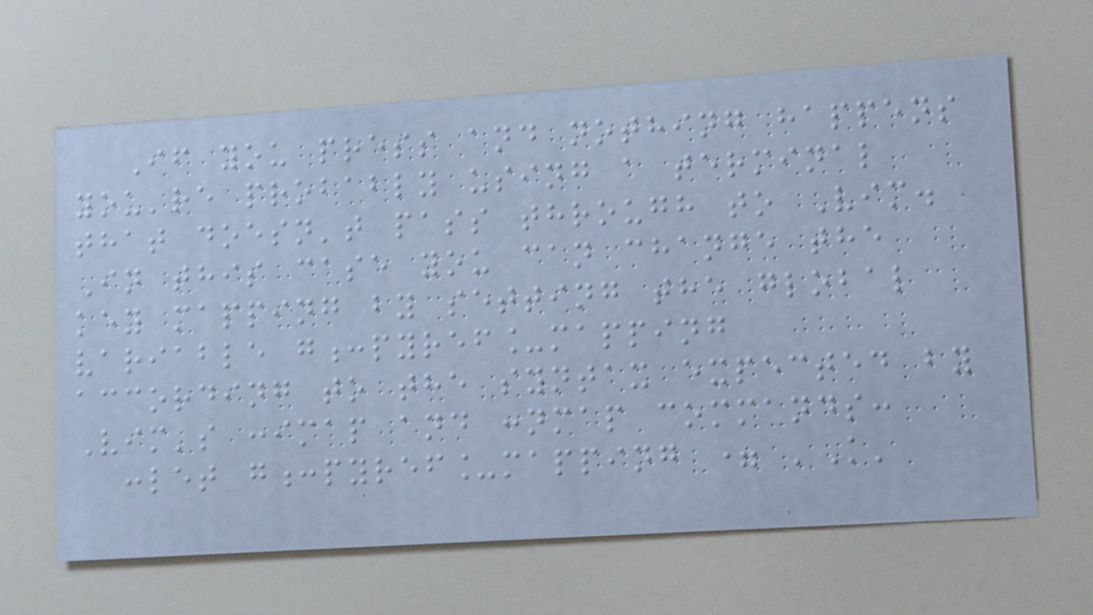If you press and nothing happens
you're probably using a terminal
that doesn't pass through to Vim.
In this case you can change the
key mapping by setting the global
variable g:pyref_mapping
according to the syntax expected by
Vim's :imap and :nmap commands:
:let g:pyref_mapping = 'K'
